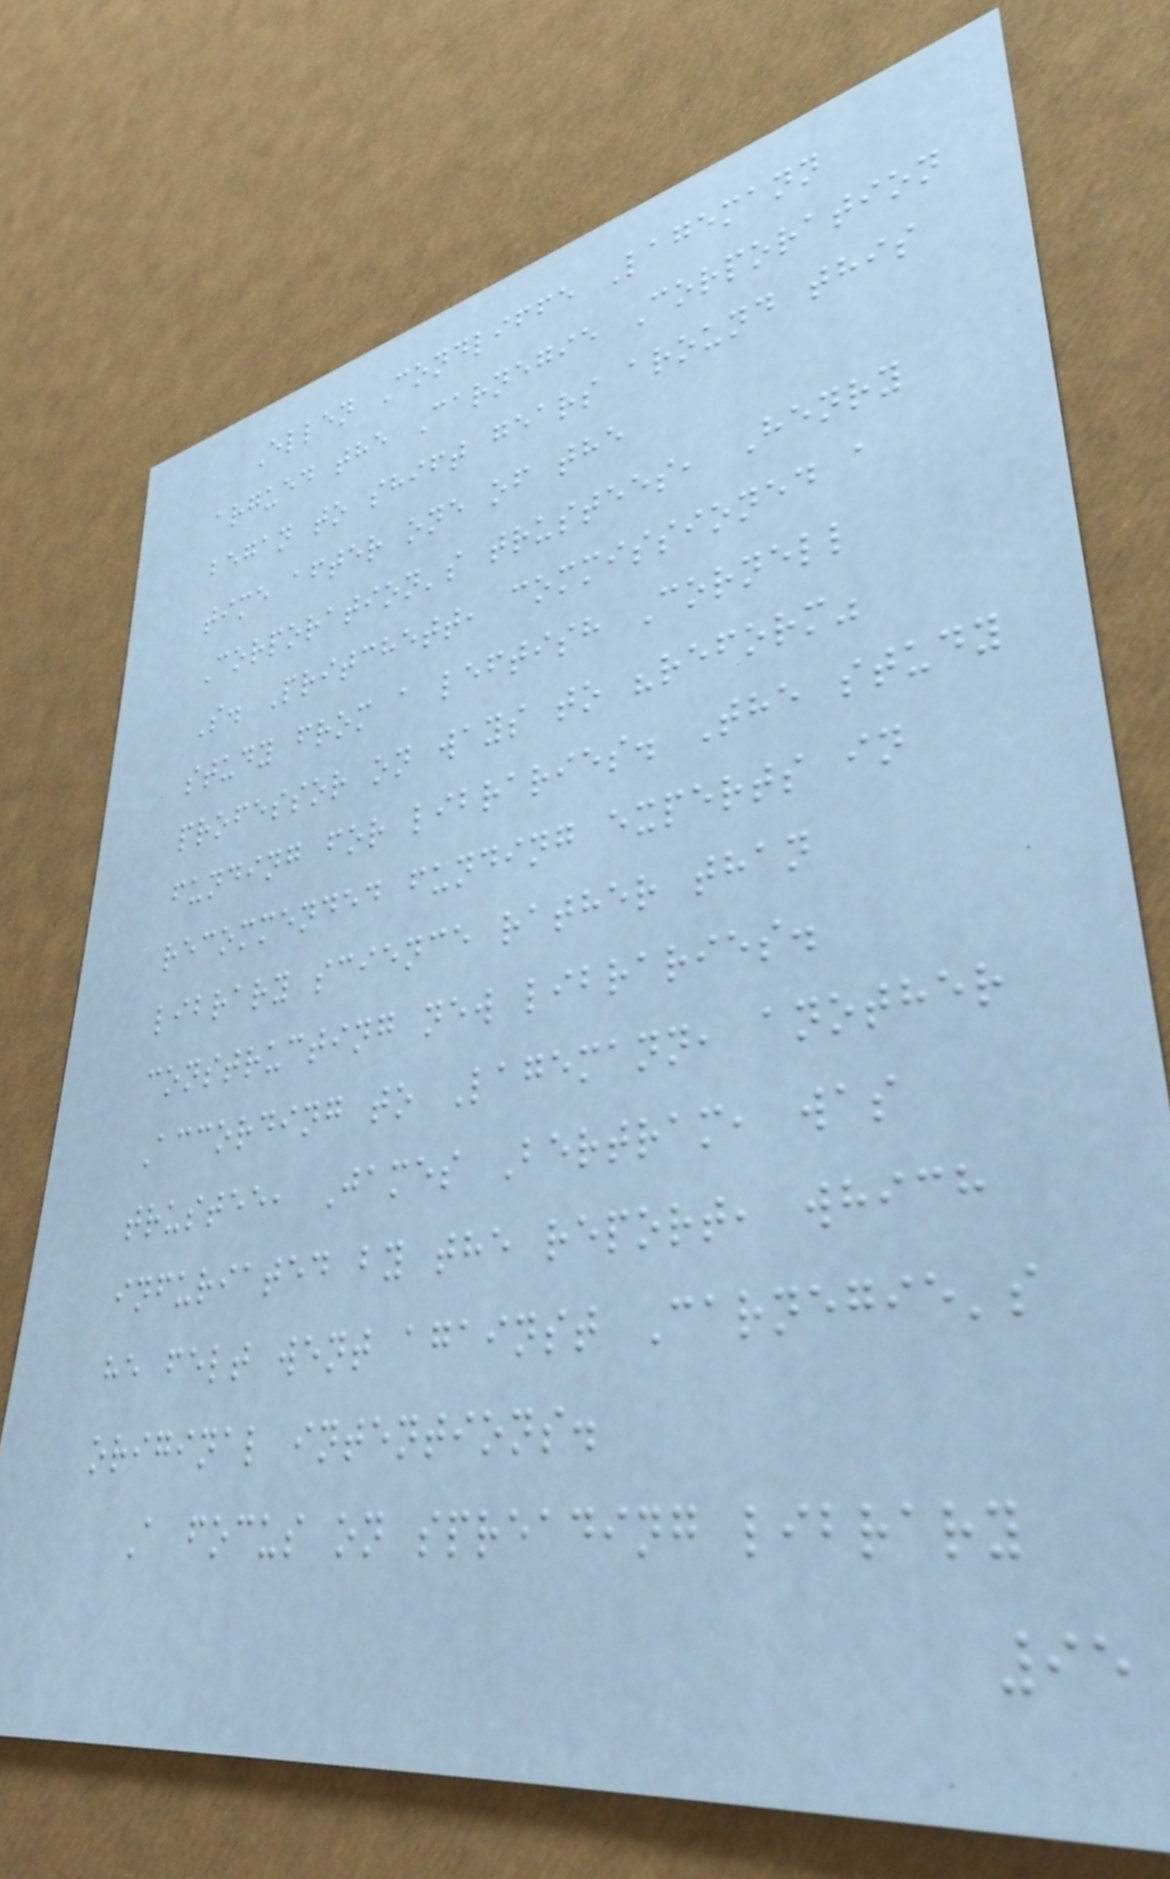Ellen Condliffe Lagemann
argued the Carnegie Corporation
began to shift gears around this
time after one of the
Corporation's trustees, Henry
S. Pritchett, commissioned a
study from a leftish Cornell
professor on ways to "reform"
funding for libraries. The study
recommended funding experts in
library science rather than
constructing new libraries.
According to Lagemann, another
trustee, James Bertram, was
infuriated by the report, which
he felt went against Carnegie's
original intentions.
A focus on spreading library
95
